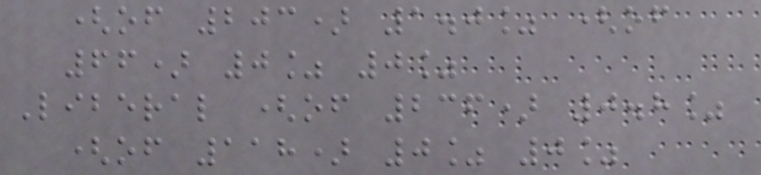(of 203) 1.0% (of
66) 0% 0%
Liberal (of 236) 0.8%
(of 118) 0% 0%
